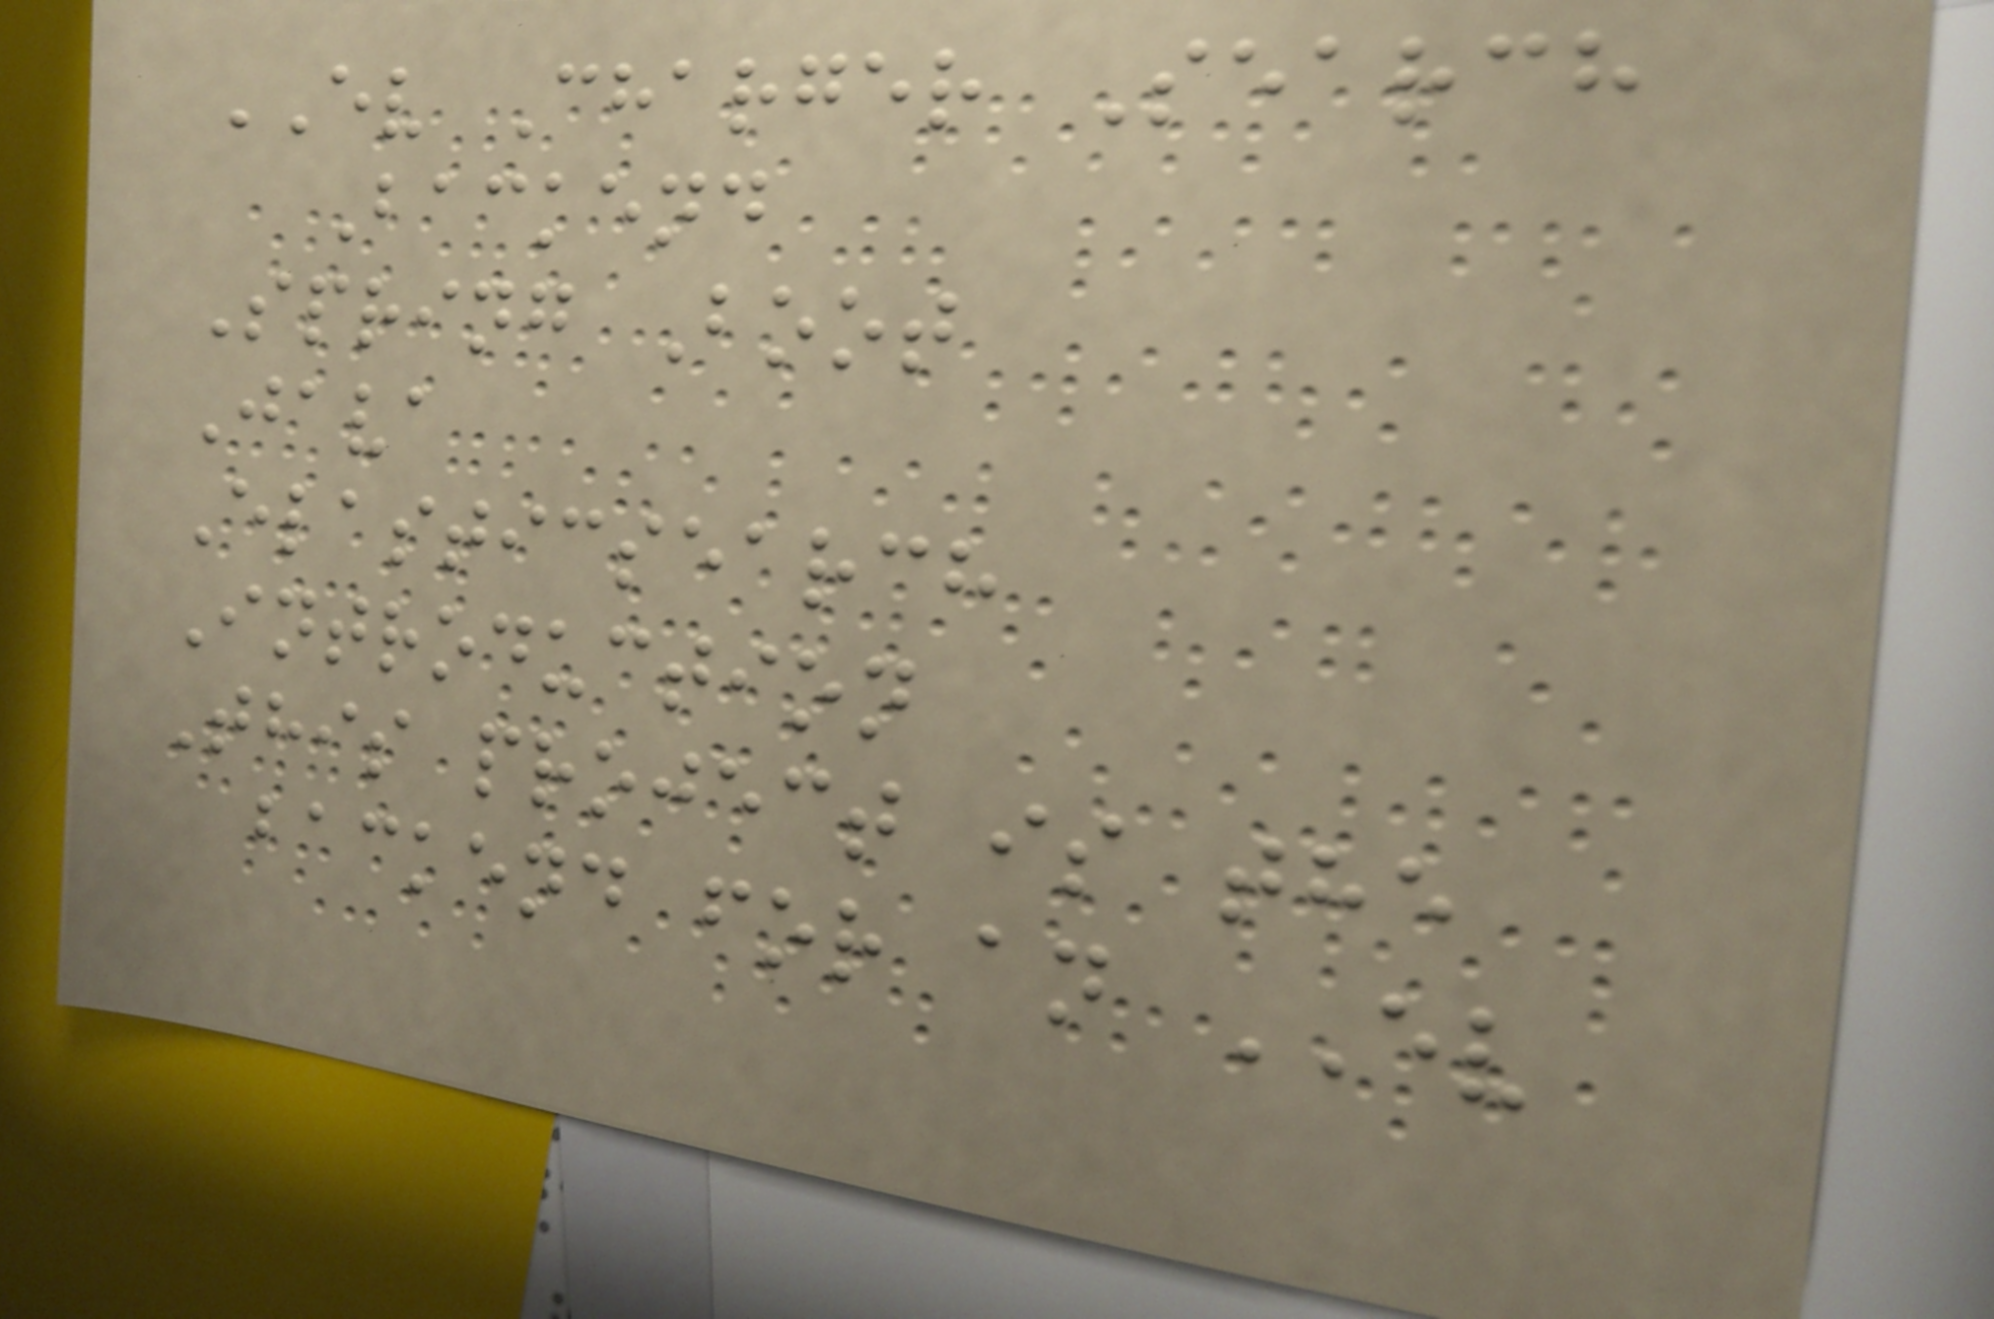EV Charger Search
Backend
Spring Boot
Java
Elasticsearch
Introduction
This project is the
backend for an EV
